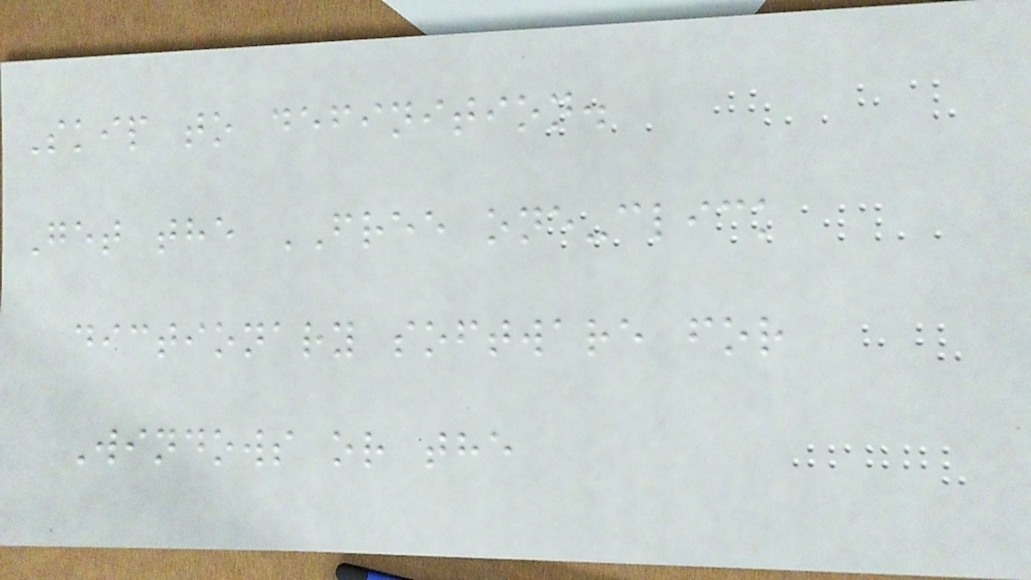Skip to definition.
Get the FREE one-click
dictionary software for
Windows or the
